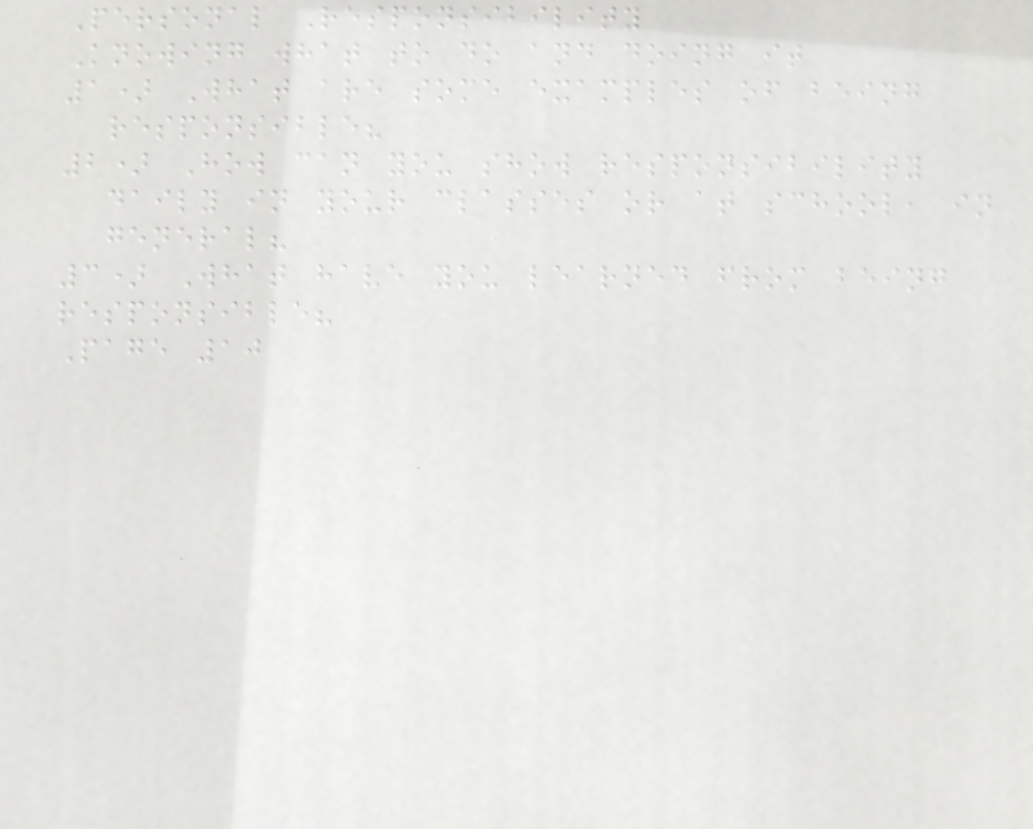Personal Responsibility
Knowing what to do and doing it
1) What are some examples of being
responsible?
2) How can you show responsibility
daily in your classes or at school, in
general?
3) What have you learned from being
responsible?
Page 10
